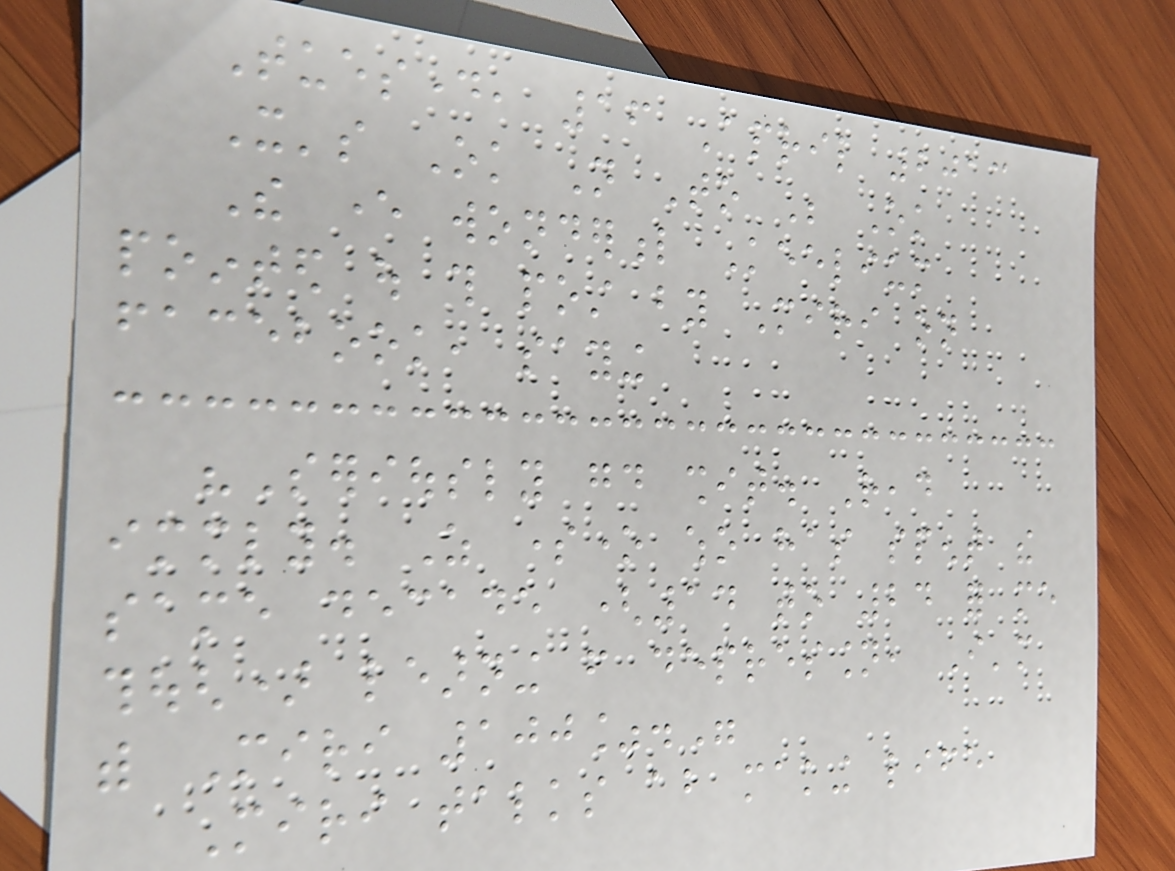Tuesday, 16 April 2013
It's Ok Not To Be Ok
The ever wonderful Keelium
pointed out this post by Miri on
facebook, saying
"Seriously good shit. Read
immediately. As someone who has spent the
same decade (14 to 24 for me
though) learning from depression, I'm
with Miri 100%."
Miri talks about making life
